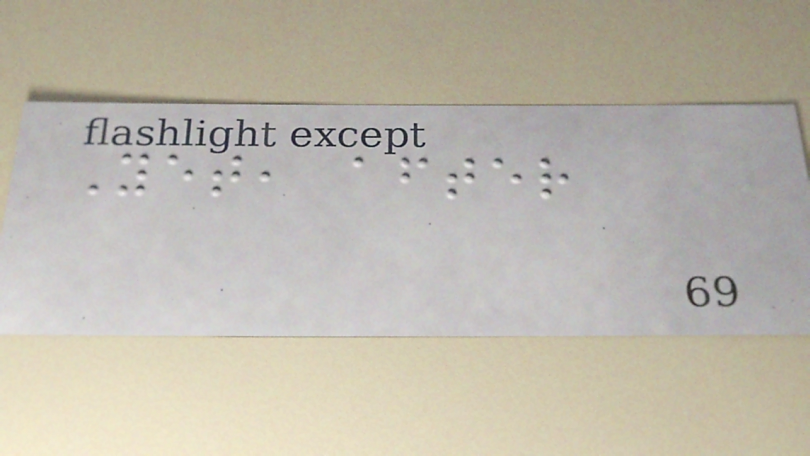Yet, after
